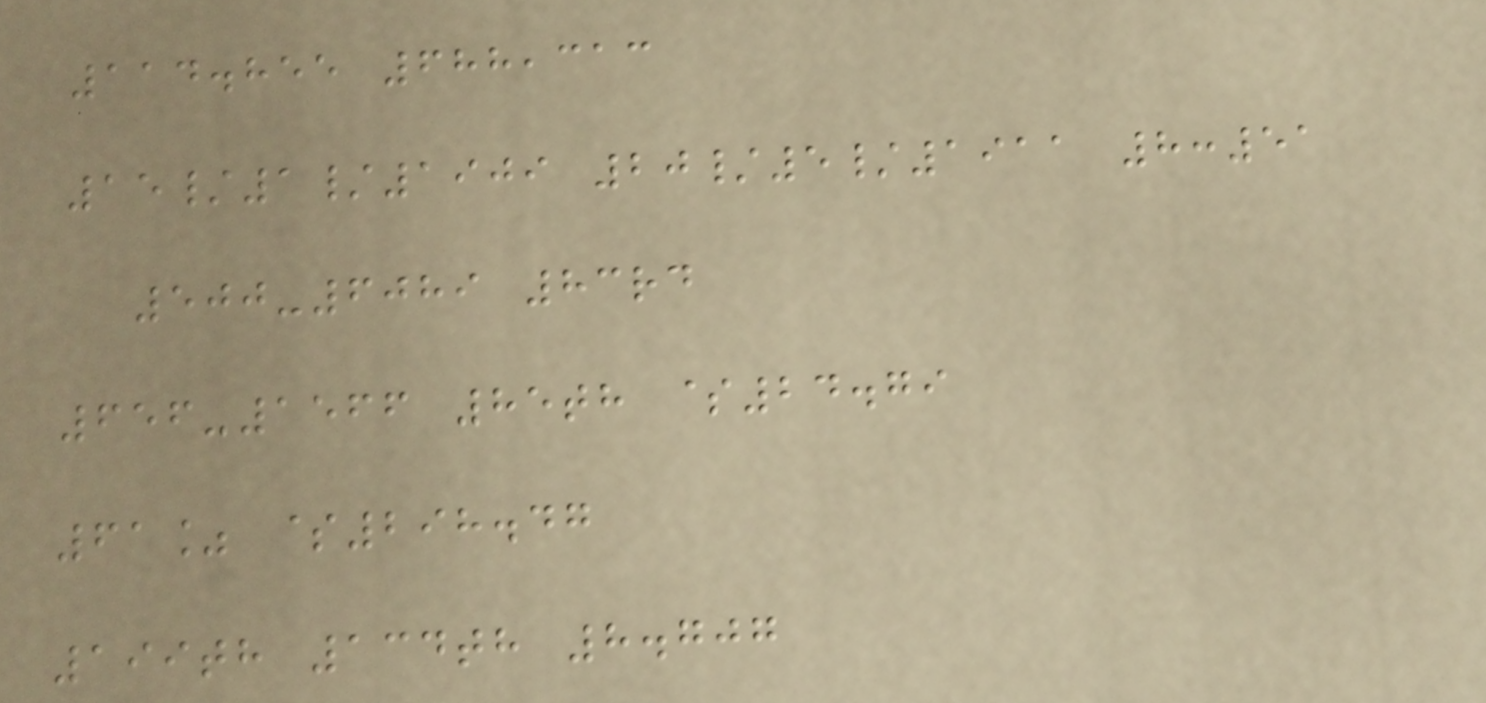114.855 688,313
15/1/1909 20/5/1911 8:51
500-6089 83rd
656-1566 85th $24.79
61% $298.47
199th 134th 8.707
